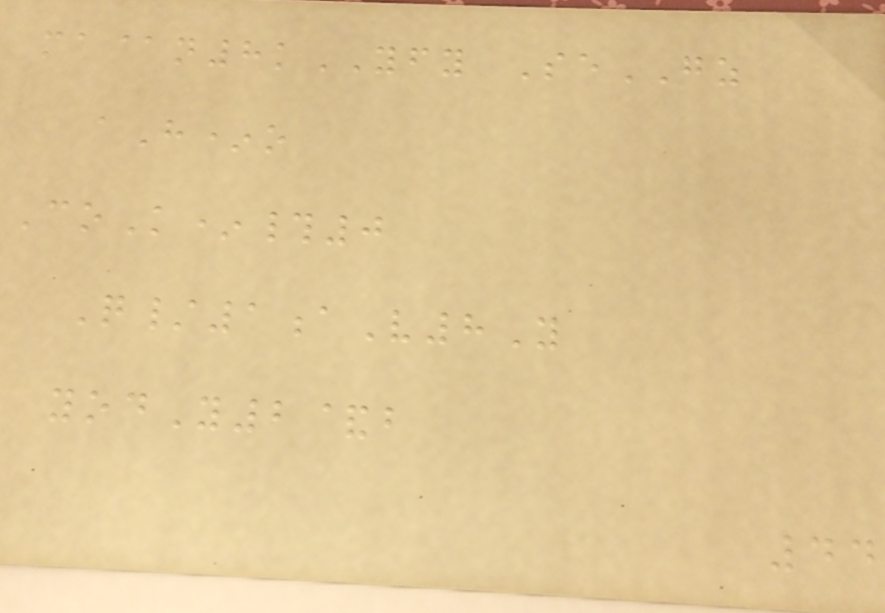ma@n8kYFY SeGZ
aH*o
CoK*#0
Q/1aV8Y
yodY2&b
44
